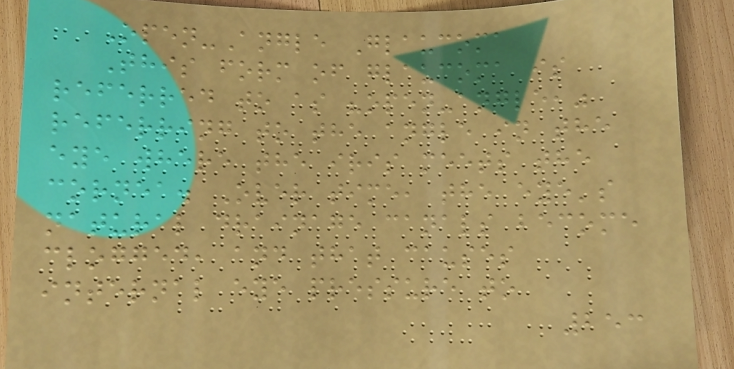Open-Angle Glaucoma
This form of glaucoma is
referred to as "open-angle,"
referring to the angle in the
eye where the iris meets the
cornea. Over time, the eye's
natural drainage canals become
clogged, and that causes
internal eye pressure to
253
